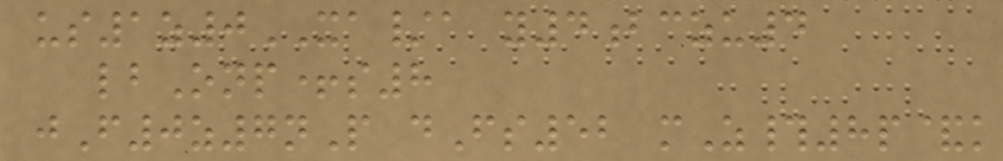us1z0XA/a y4bczu4
lbOnp+s8
jF0z7nP dFs52 mZ#8p&k
